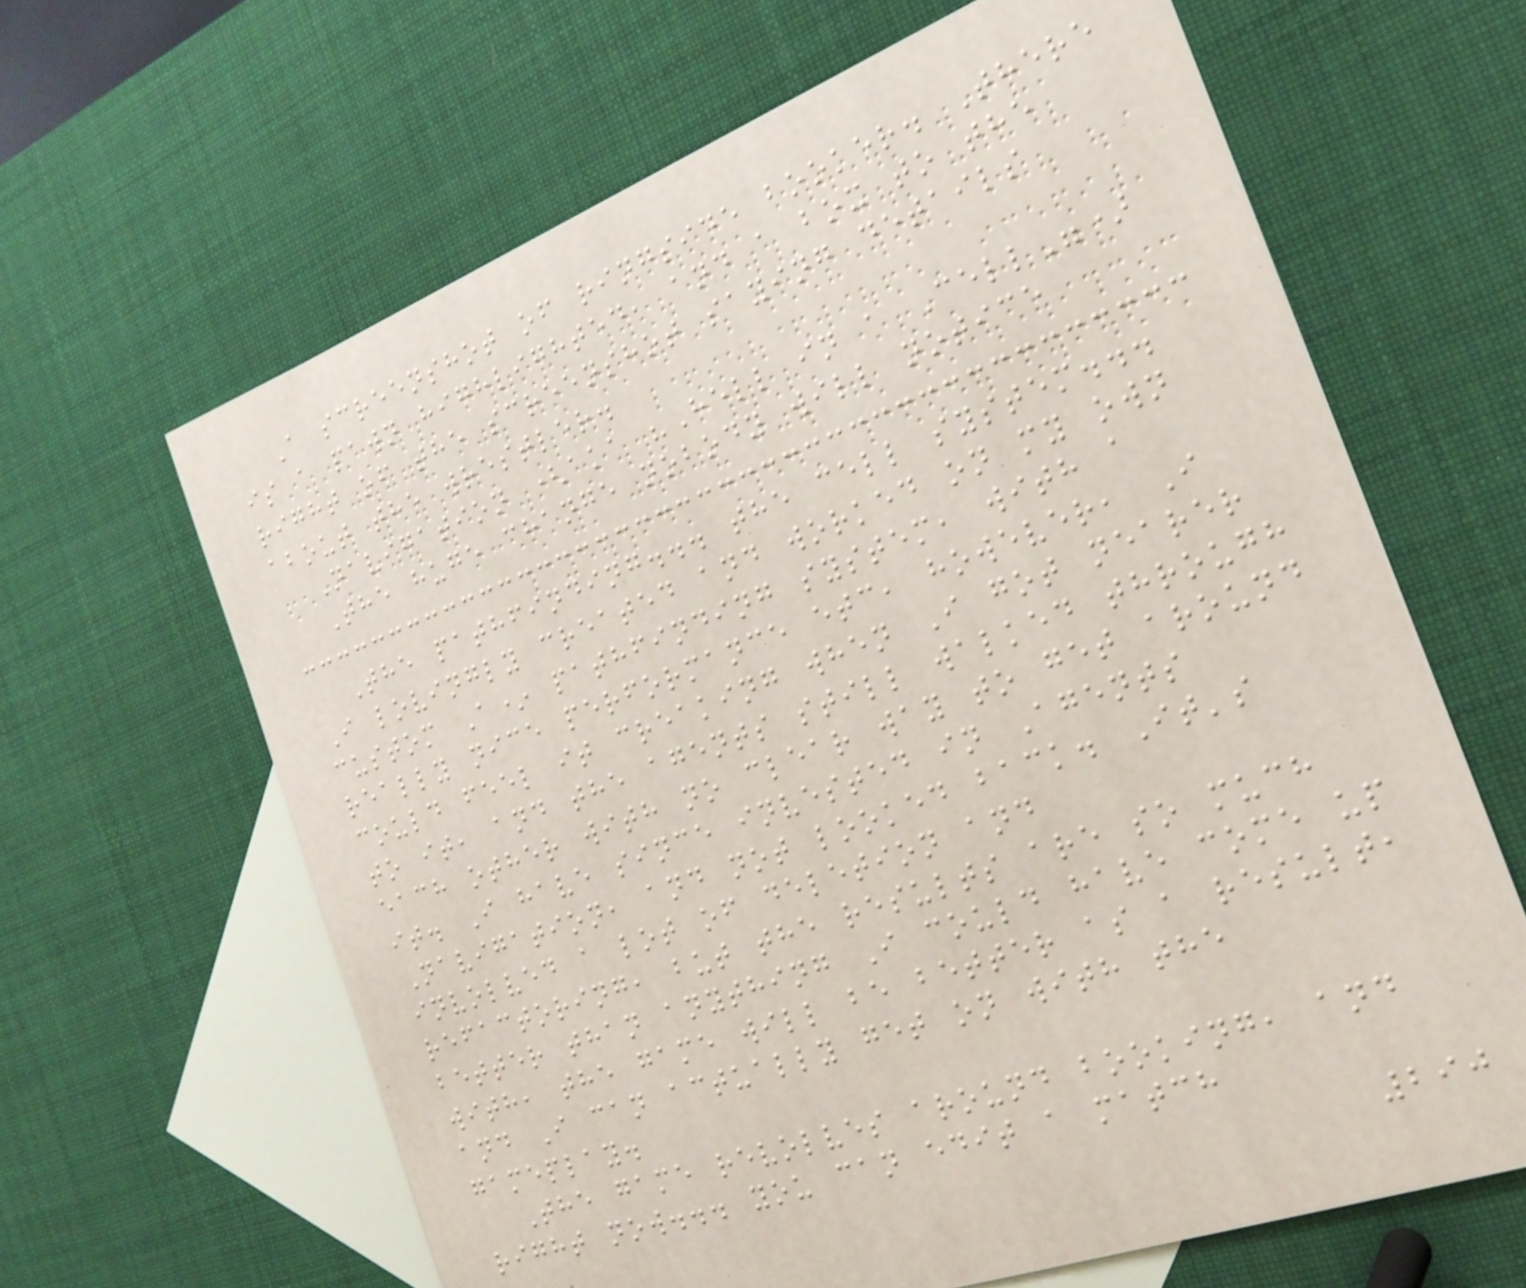A screenshot of ringside booker. There
is a pawn highlighted, and a box to the
right of the screenshot saying details
about the wrestler.
Navigation (aka "Hell in a Cell")
The huge change nobody will notice
The pathfinding... the cell system...
I lovingly created and worked on my own
custom A* pathfinding system, with a
really nice performance etc, however, I
could feel it creaking when I got nearer
to it, and the agents still walked through
each other with no clear way to get around
it. I have since invested in Agents
Navigation, and not looked back. It's
involved a lot of deletion and
refactoring, but the results are so much
better than anything I could have come up
with, the game will be better as a result,
and I can actually get on with the
gameplay.
The game revolves around booking, and
right now... you can edit a match
290
